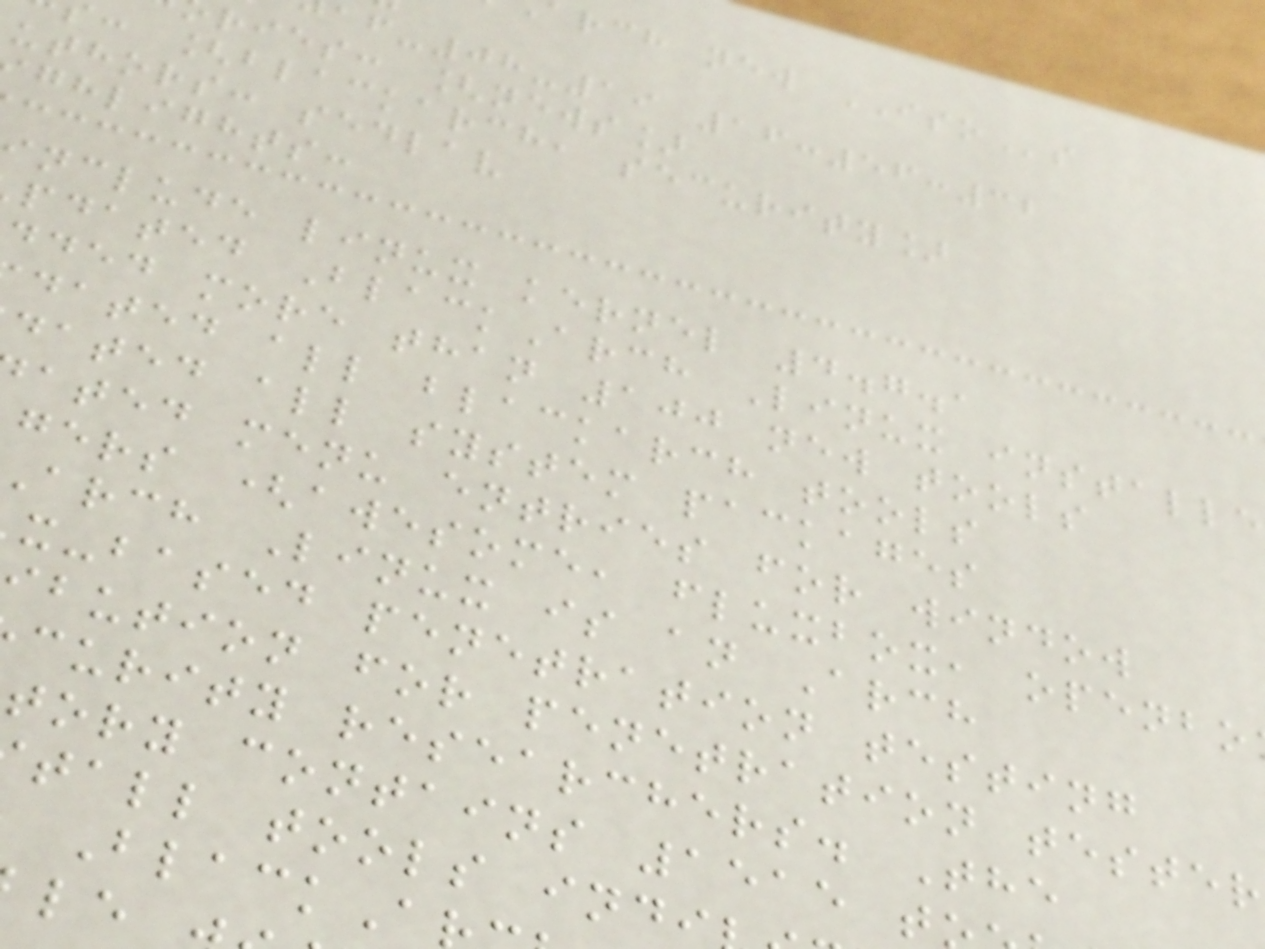rch new ISOs
-08-19 16:56:32
ries: [news]
: [blackarch, security]
uthors: sedlav
ghlights:
nclude linux kernel 4.7.1
pdated BlackArch Linux installe
dded more than 100 new tools
dated all blackarch tools
dated all system packages
ated menu entries for window
gers (awesome, fluxbox, openbo
arch Linux is an Arch
x-based penetration testing
bution for penetration tester
curity researchers. The
tory contains 1515 t
tall tools ind
BlackA
